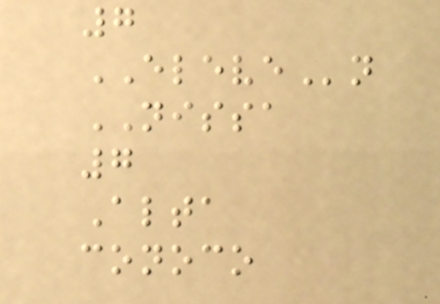7
ELEVEn
NISSA
7
Alta
conoco
